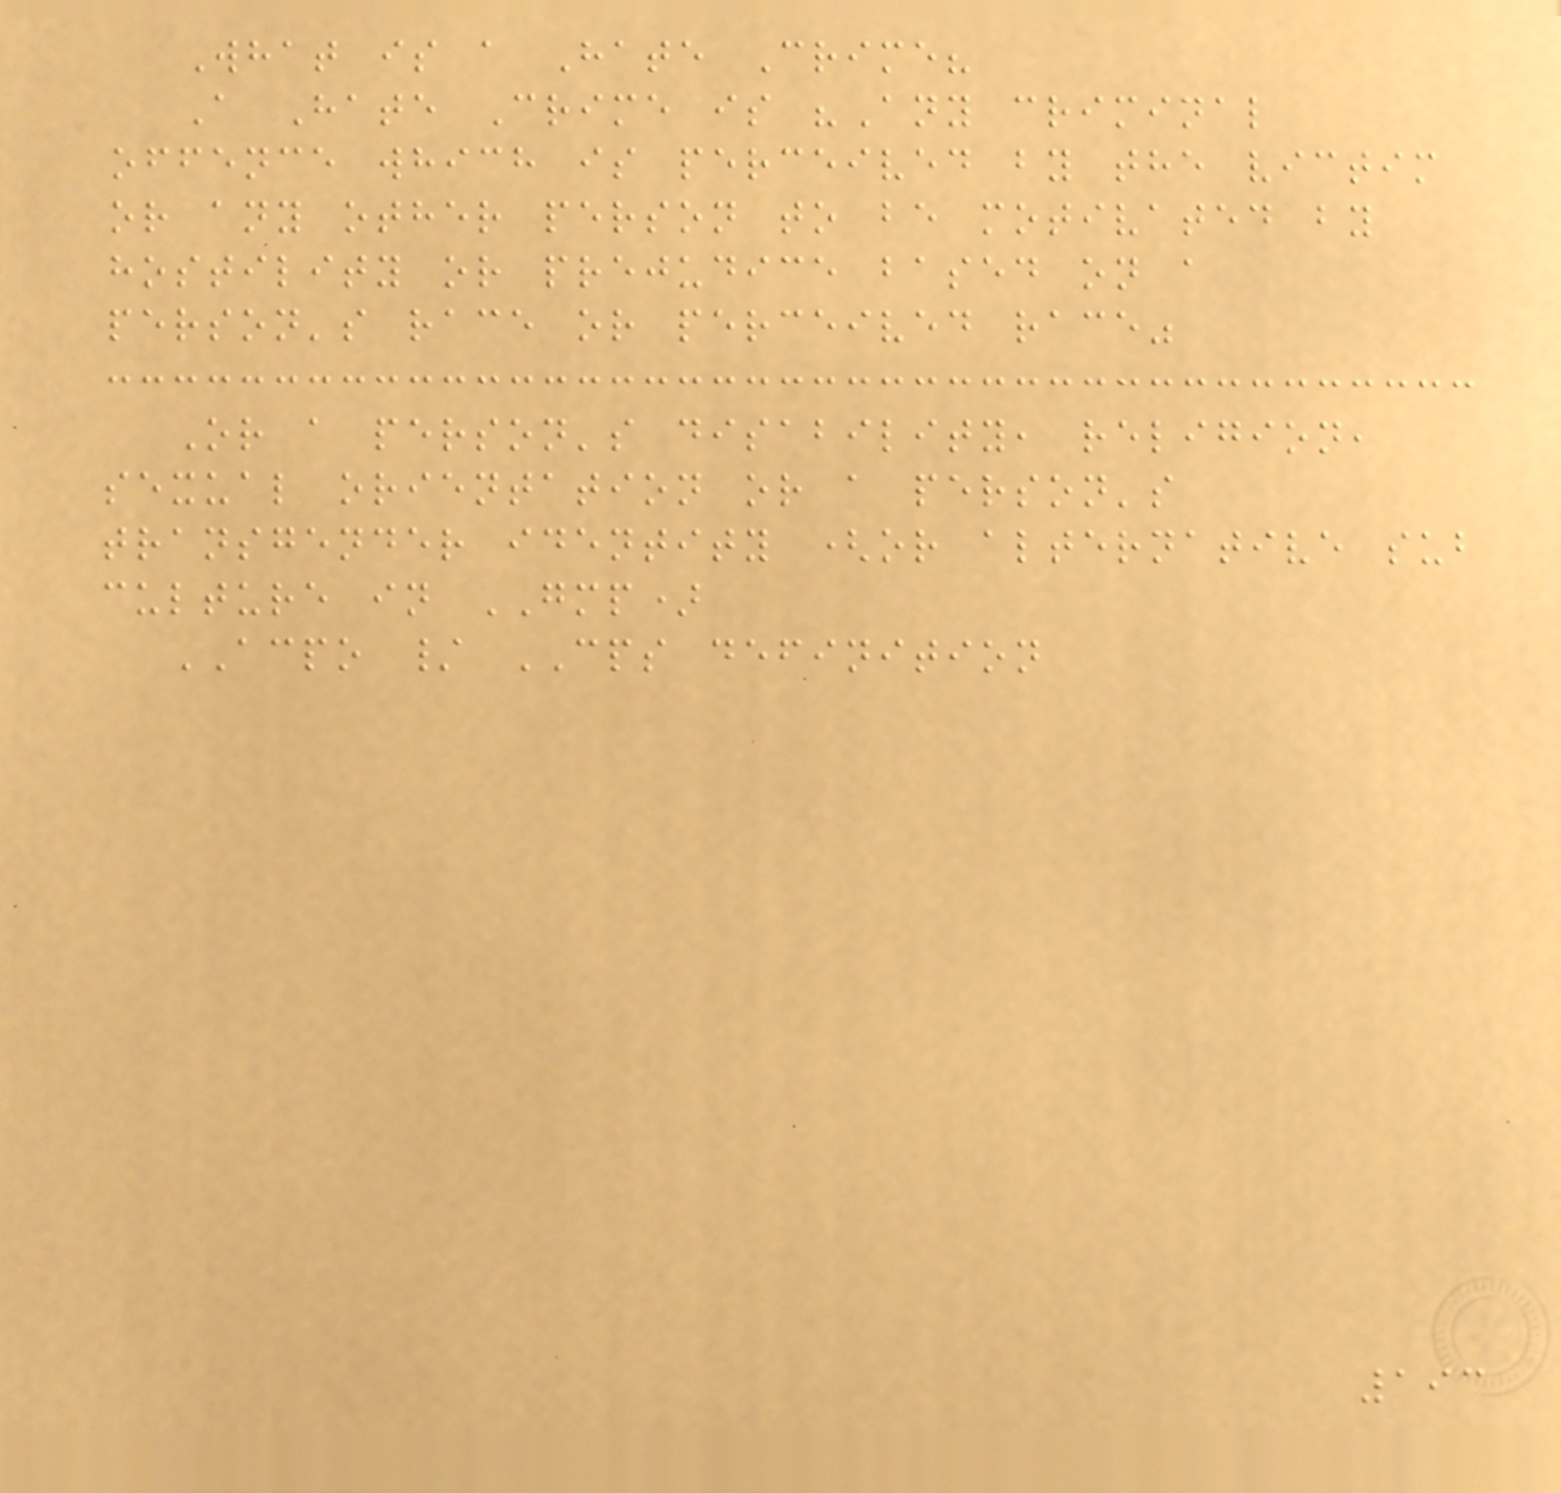What is a Hate Crime?
A Hate Crime is "Any criminal
offence which is perceived by the victim
or any other person to be motivated by
hostility or prejudice based on a
person's race or perceived race"
Or a person's disability, religion,
sexual orientation or a person's
transgender identity (or alternative sub
culture in GMP)
ACPO / CPS definition
193
